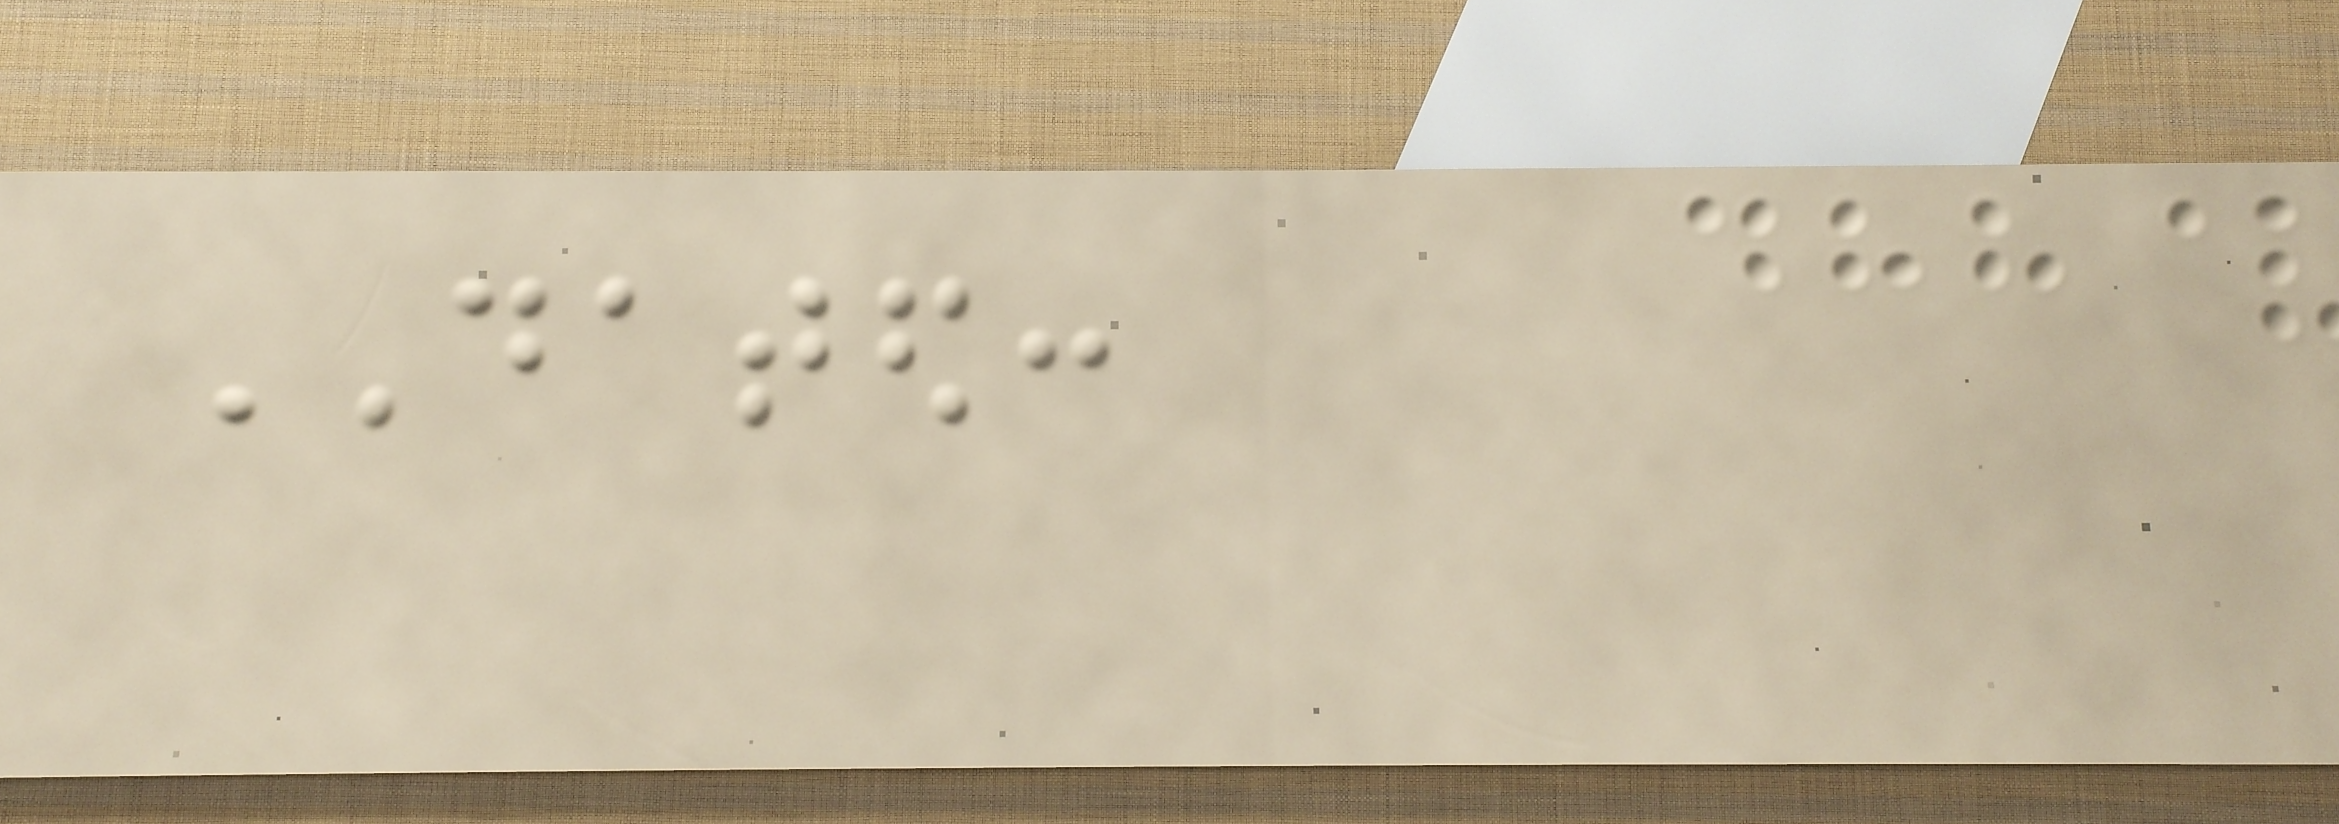DATED:
